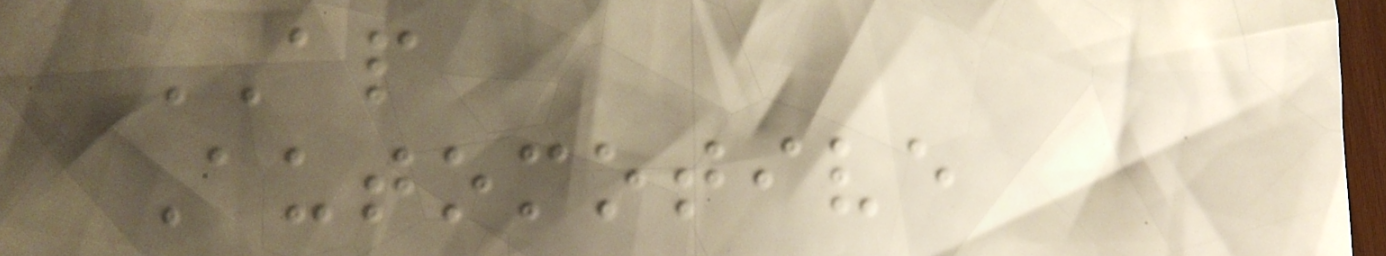AP
Automotive
